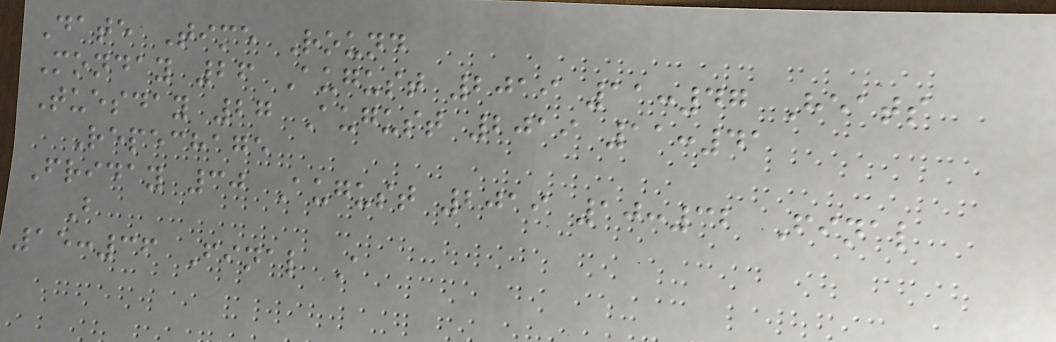Date Time Round
Monday 26 August 2019 11:47 Heats
Tuesday 27 August 2019 11:41
Repechage
Friday 30 August 2019 10:32 Final
B
15:36 Final A
